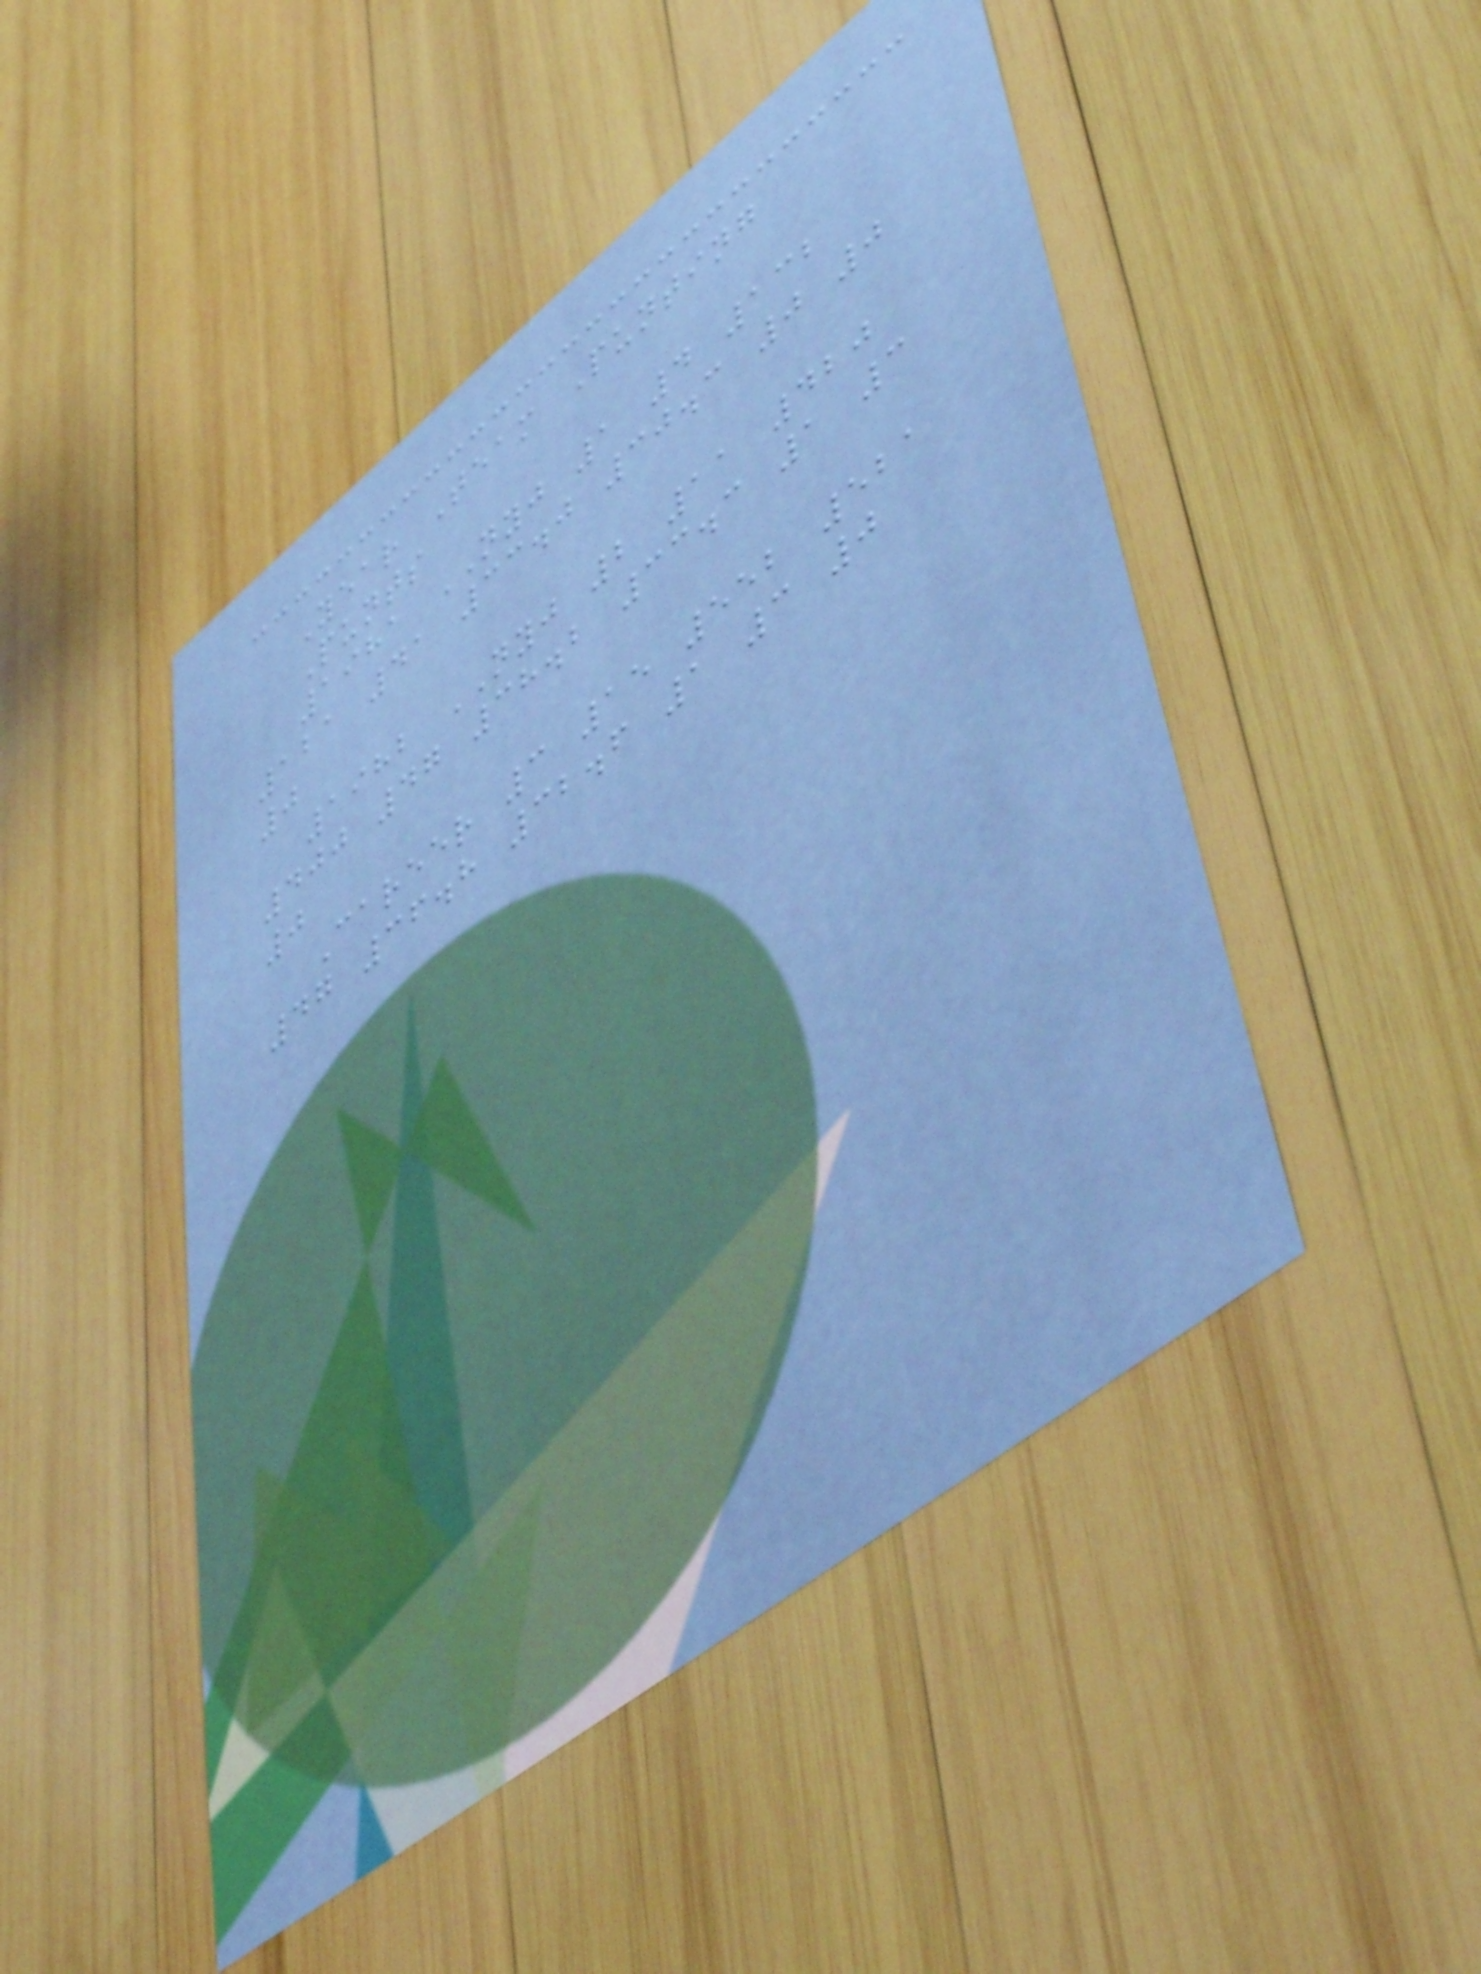Year Team Punting
Punts
1981 NYJ 1 4 132
121 41 33.0 30.3 0 0
0
1982 NYJ 2 11 420
400 47 38.2 33.3 1 3
0
Career 3 15 552 521
47 36.8 32.6 1 3 0
